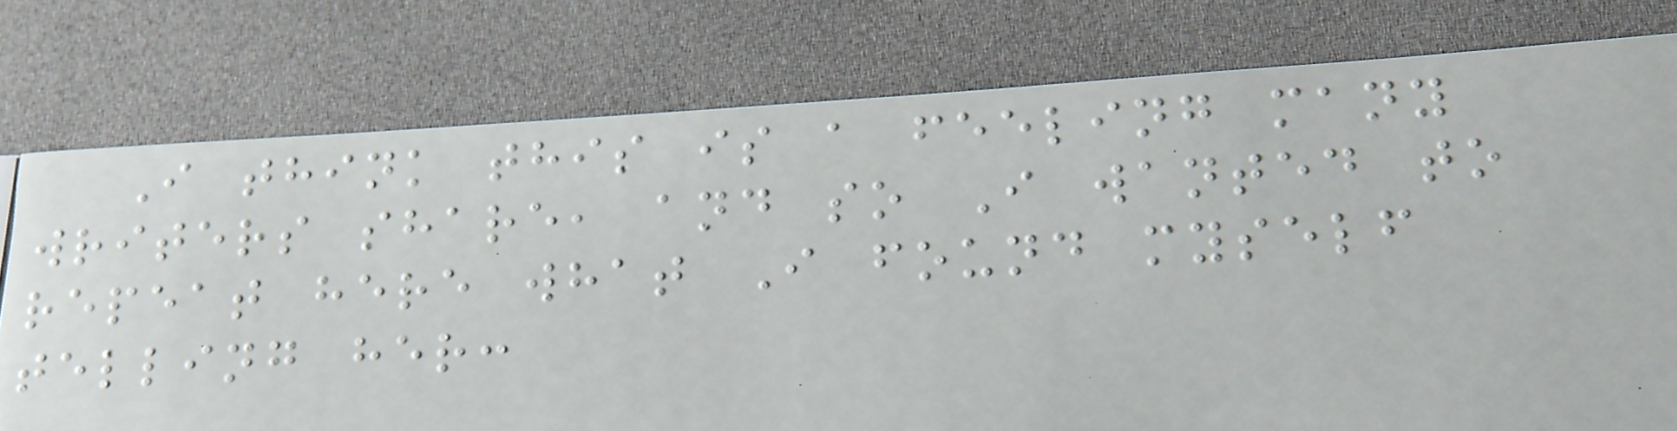I think this is a feeling many
writers share, and so I wanted to
repeat here what I found myself
telling her:
